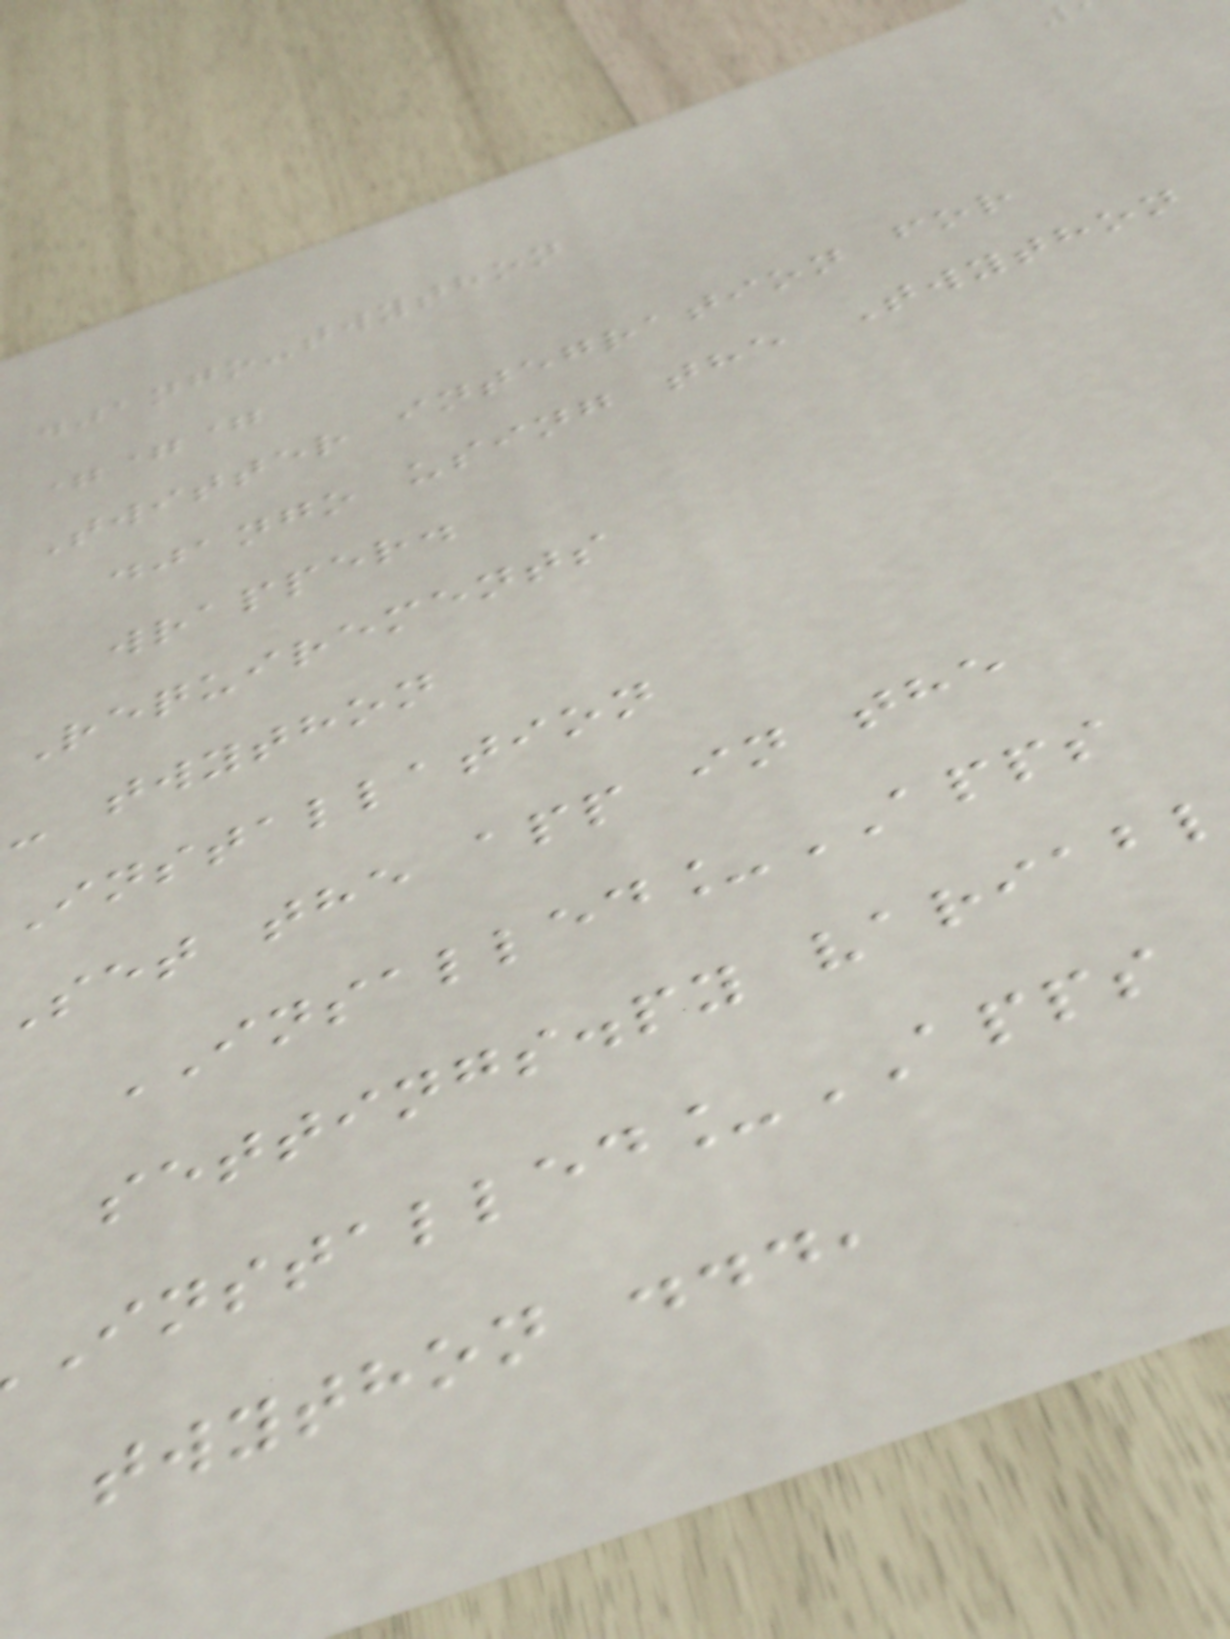django-twython
===
Twitter integration for
django using the Twython
wrapper.
Requirements
- twython
Installation
set the app in the
INSALLED_APPS
settings.py variab
_APPS
twython ...'
